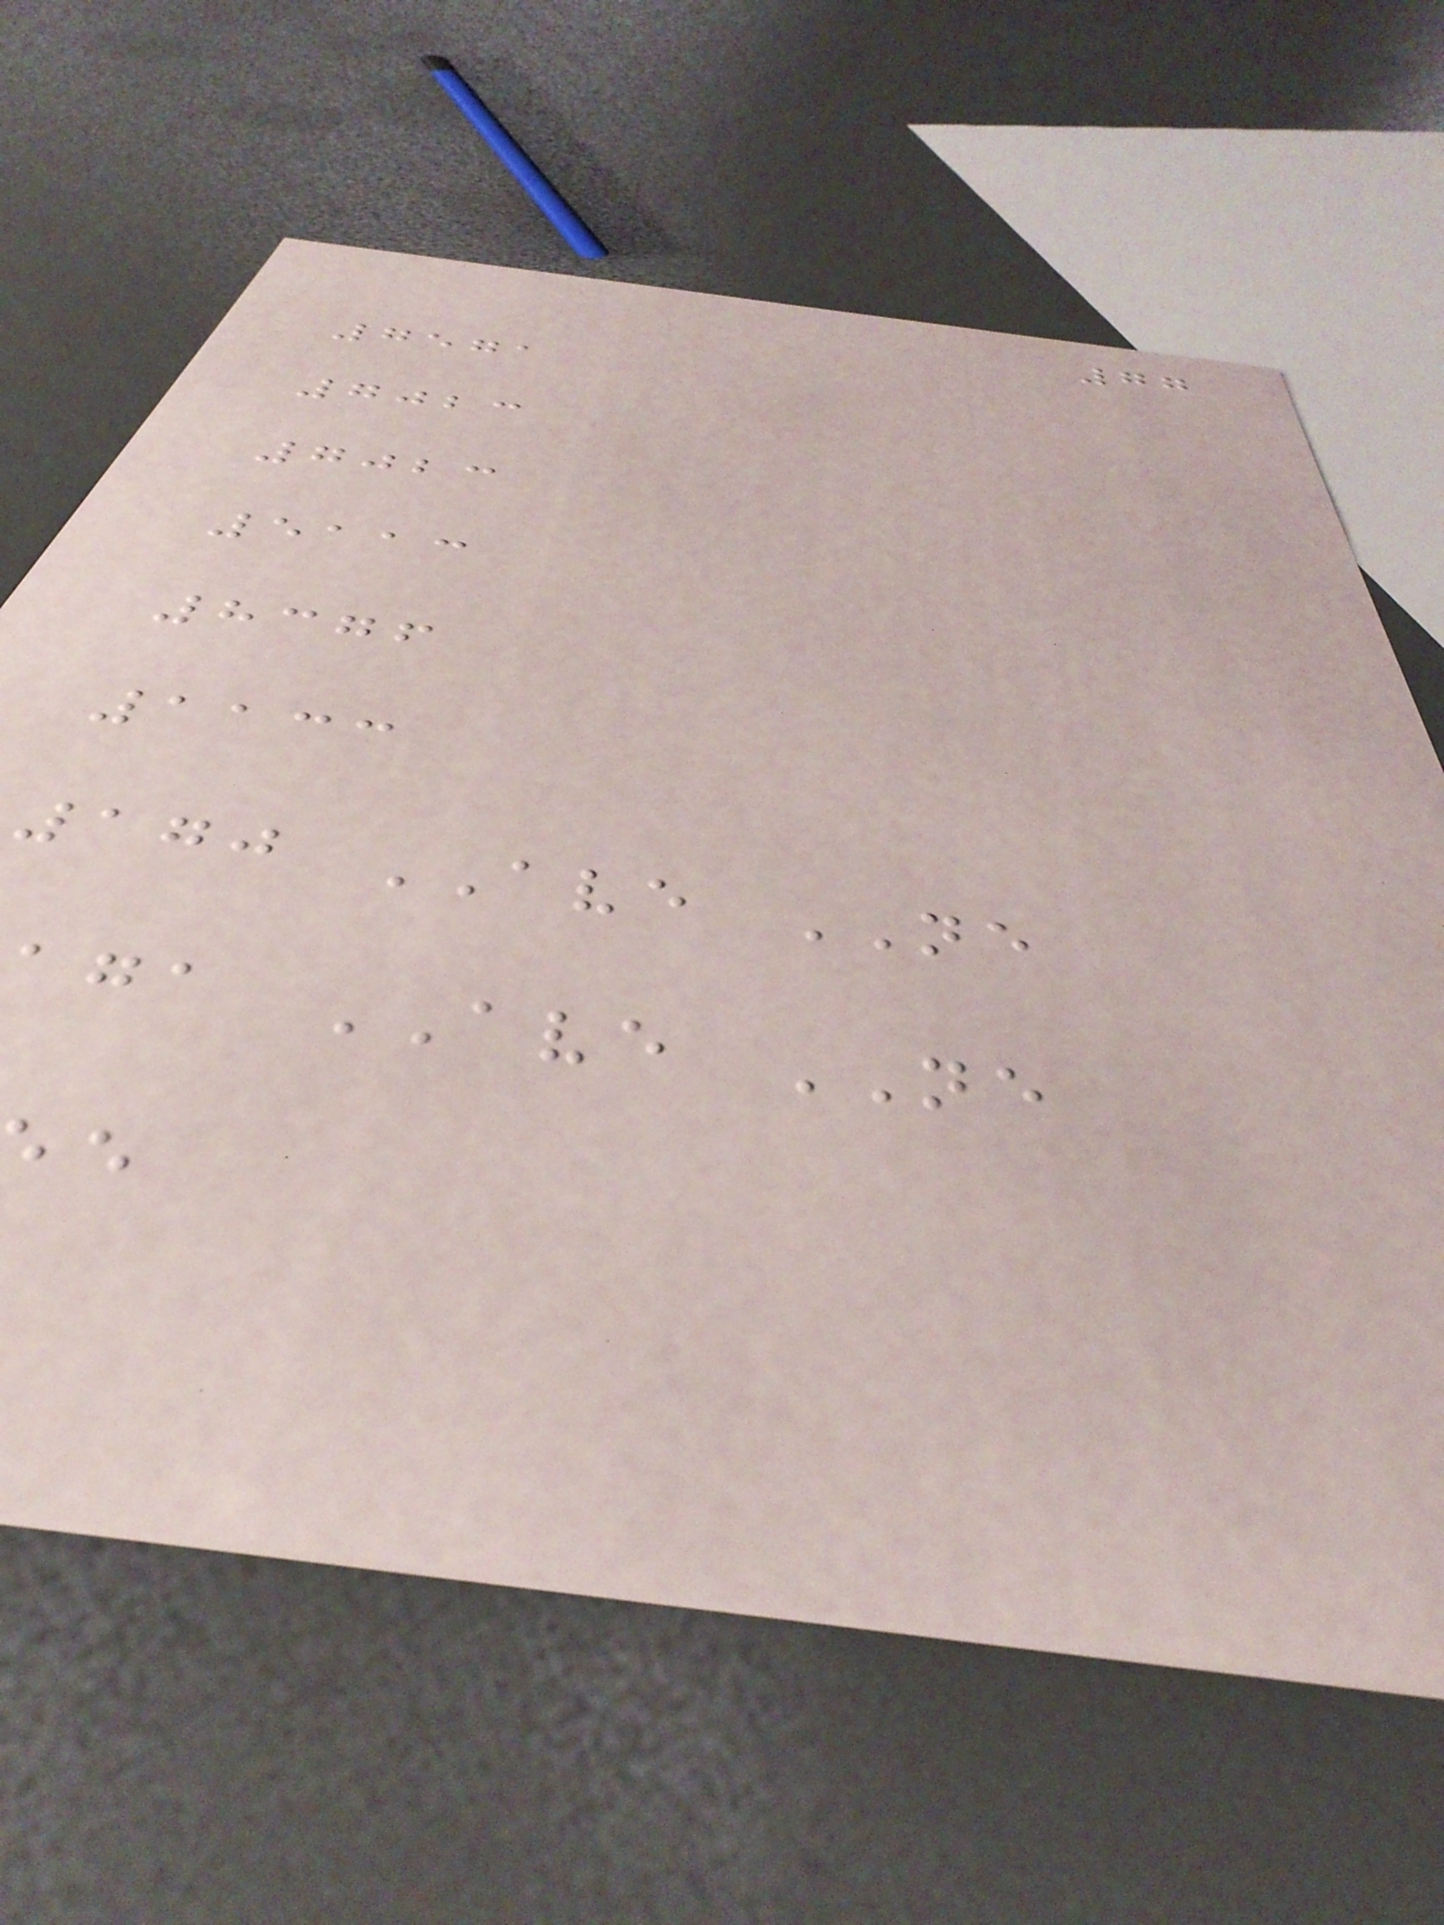77
7571
7023
7023
5113
8376
1133
170 AVE NE
ga AVE NE
